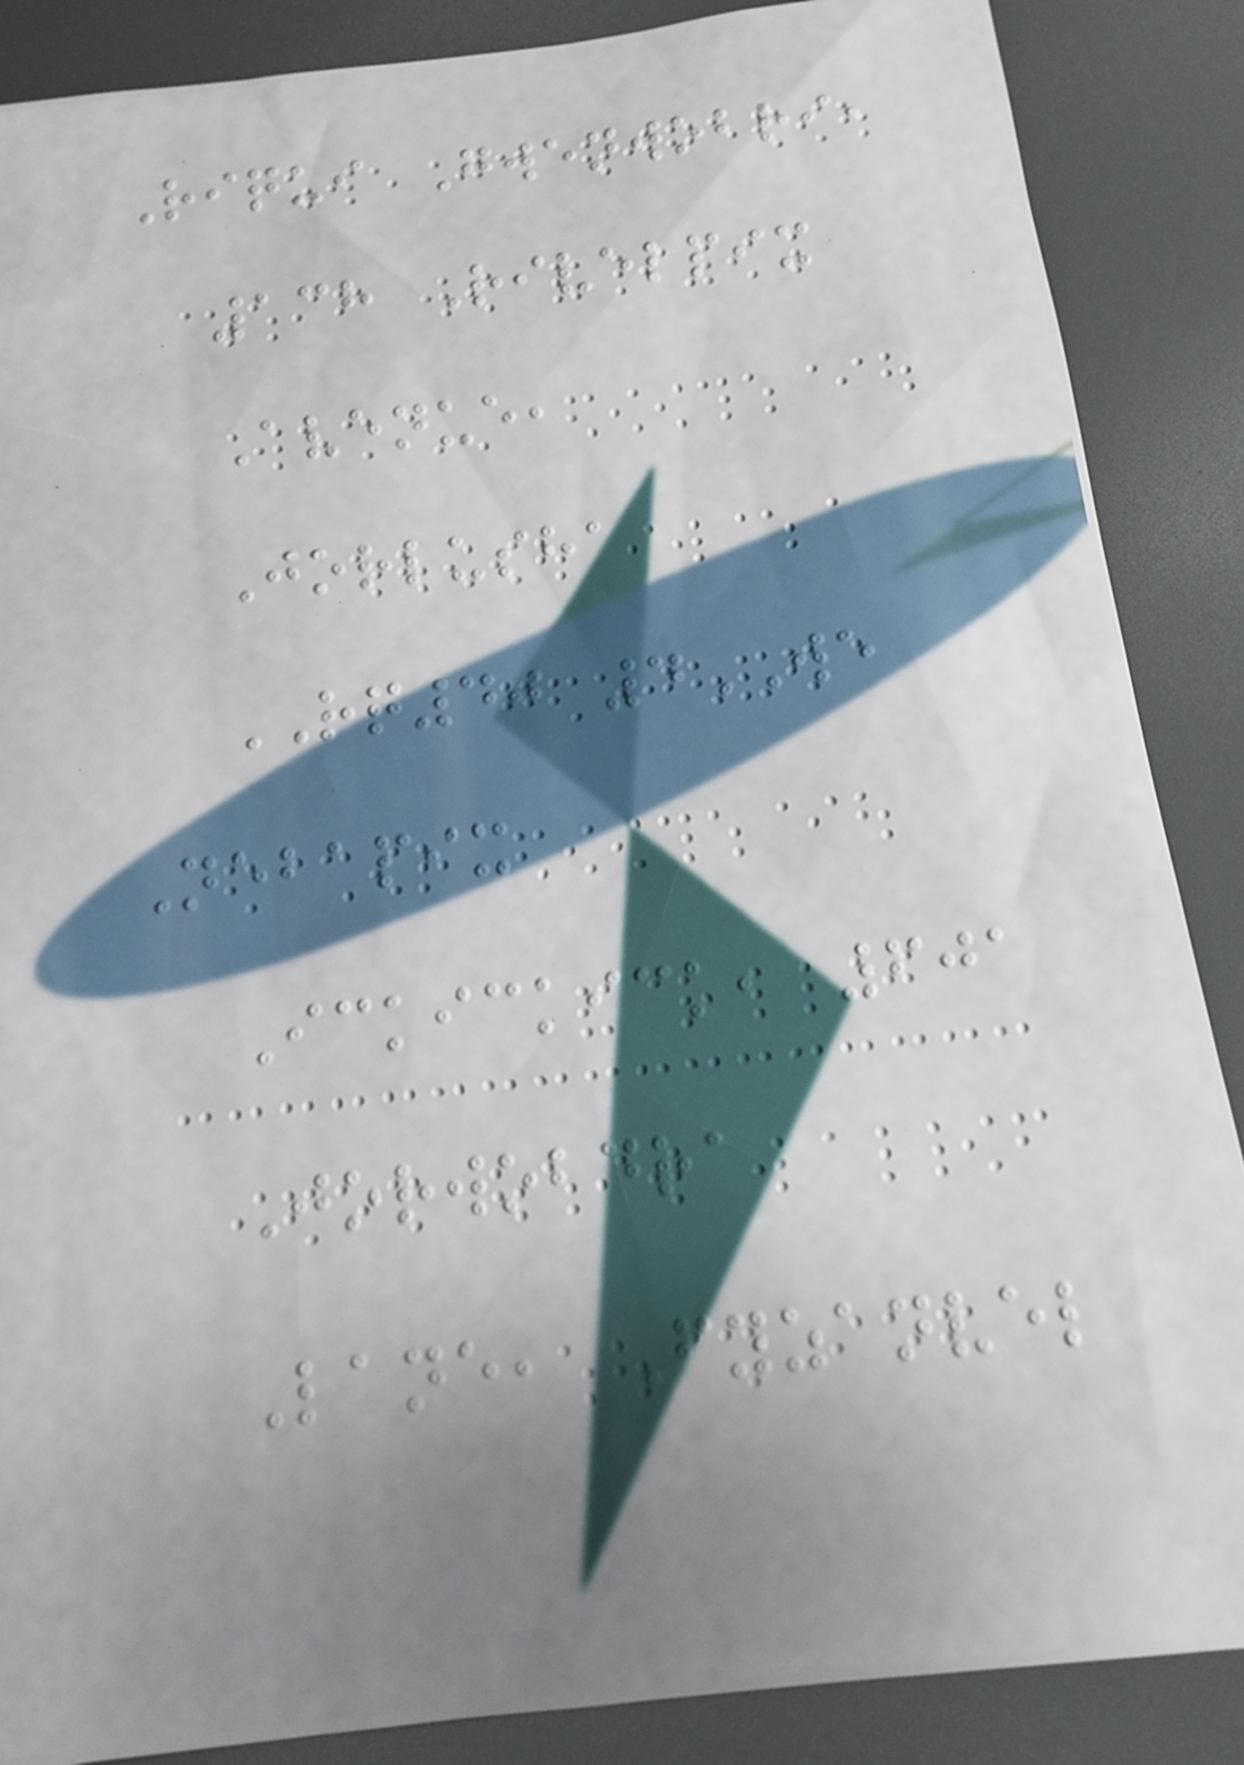Riqui Gwenwobri,
138 Rivelpix
Avenue,
Jorlusha
RQ40 4WE
Nebapix
Ickickick, 601
Jorwobdra
Lane, Fyzanvel
